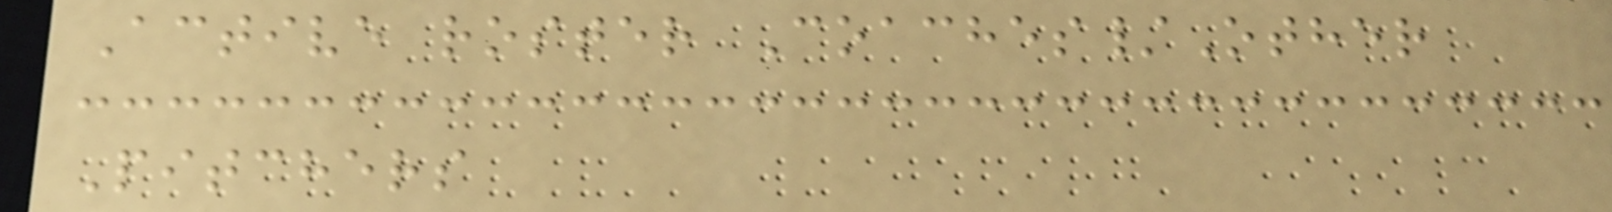Active roster Coaches/Other
Pitchers
